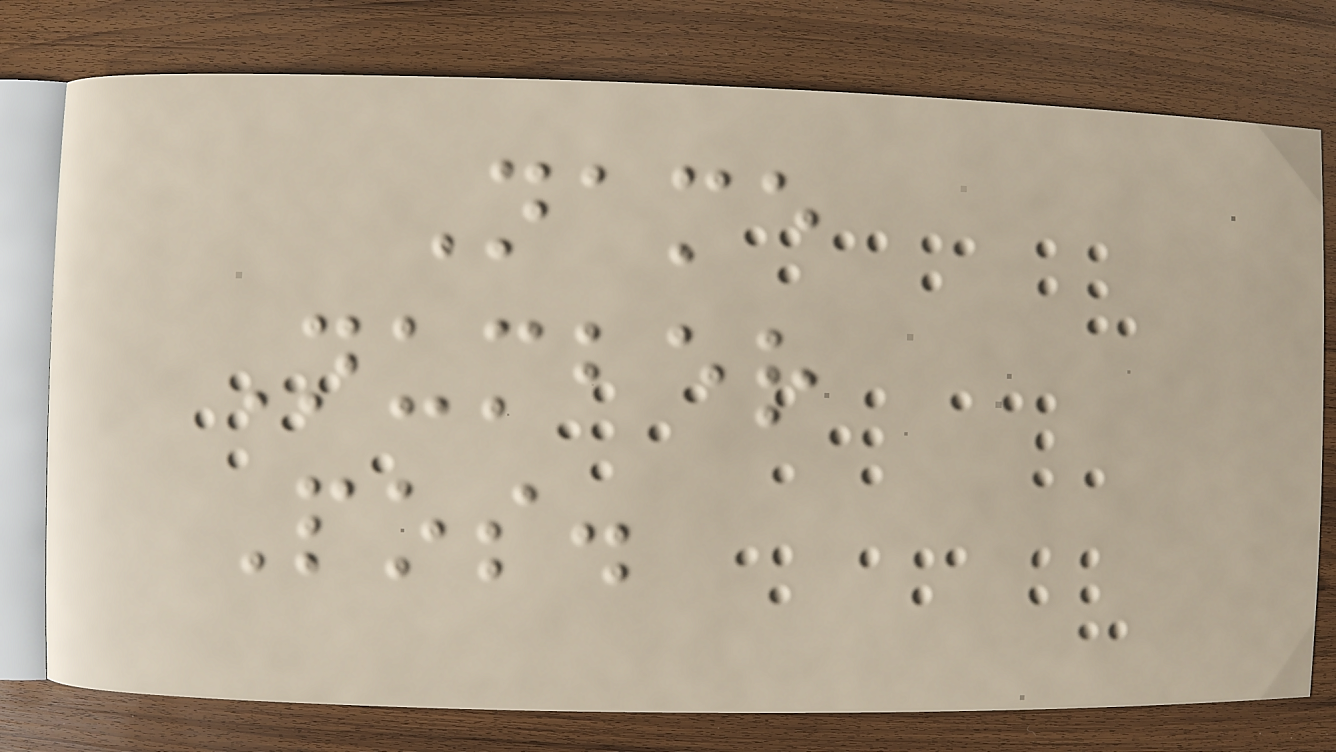Name
Number
Pos.
